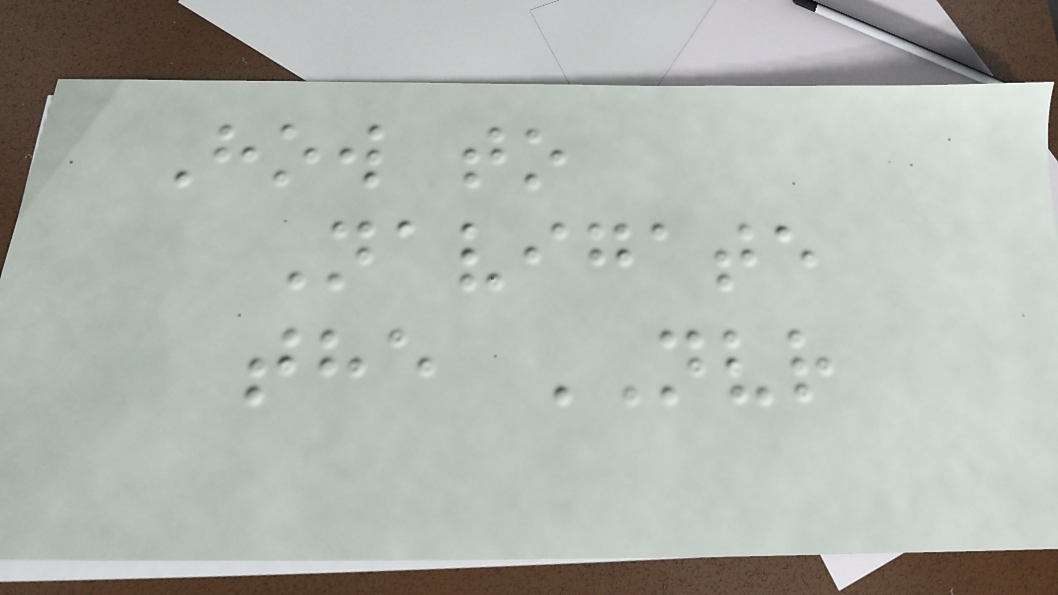How to
Navigate
the NVR
